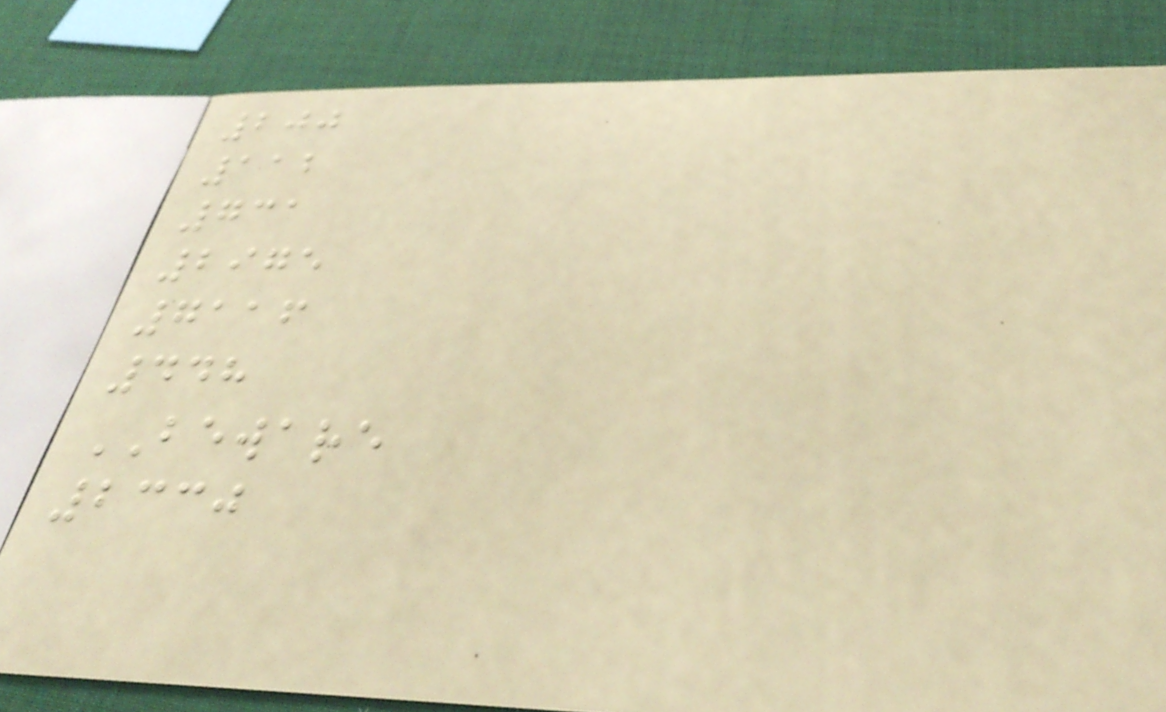200
112
731
2975
7116
448
BEWARE
2330
